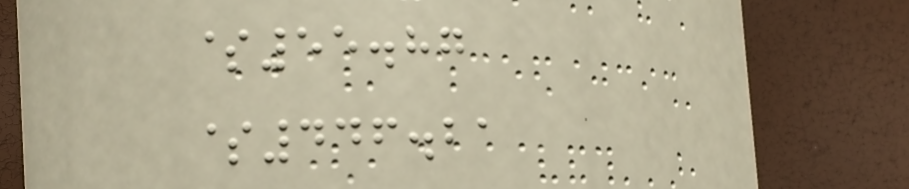$55.87
$446.21
